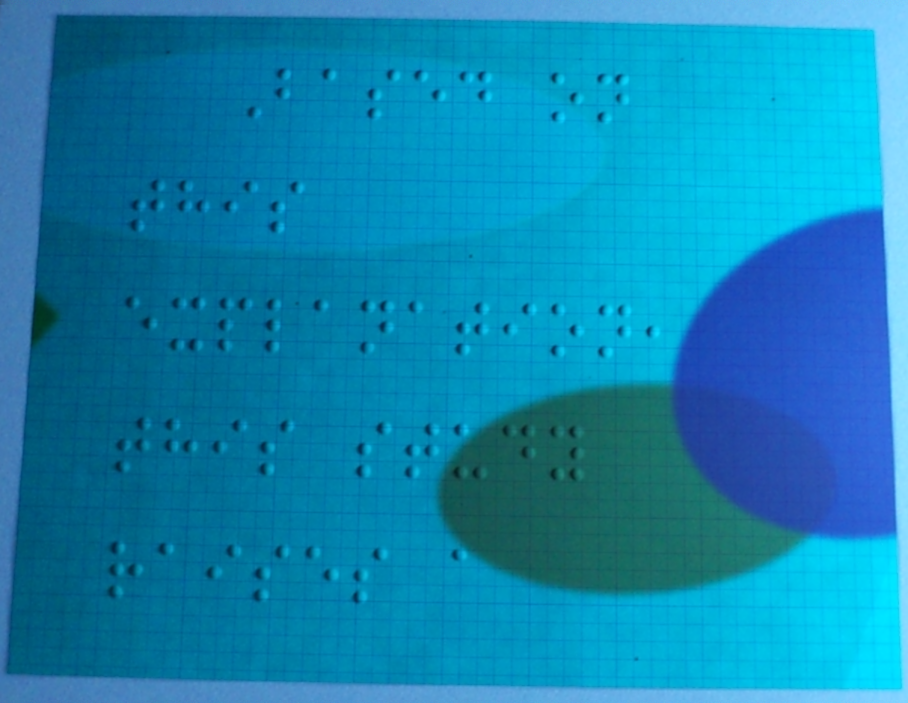Based on
this
explanation,
this study
raises a
